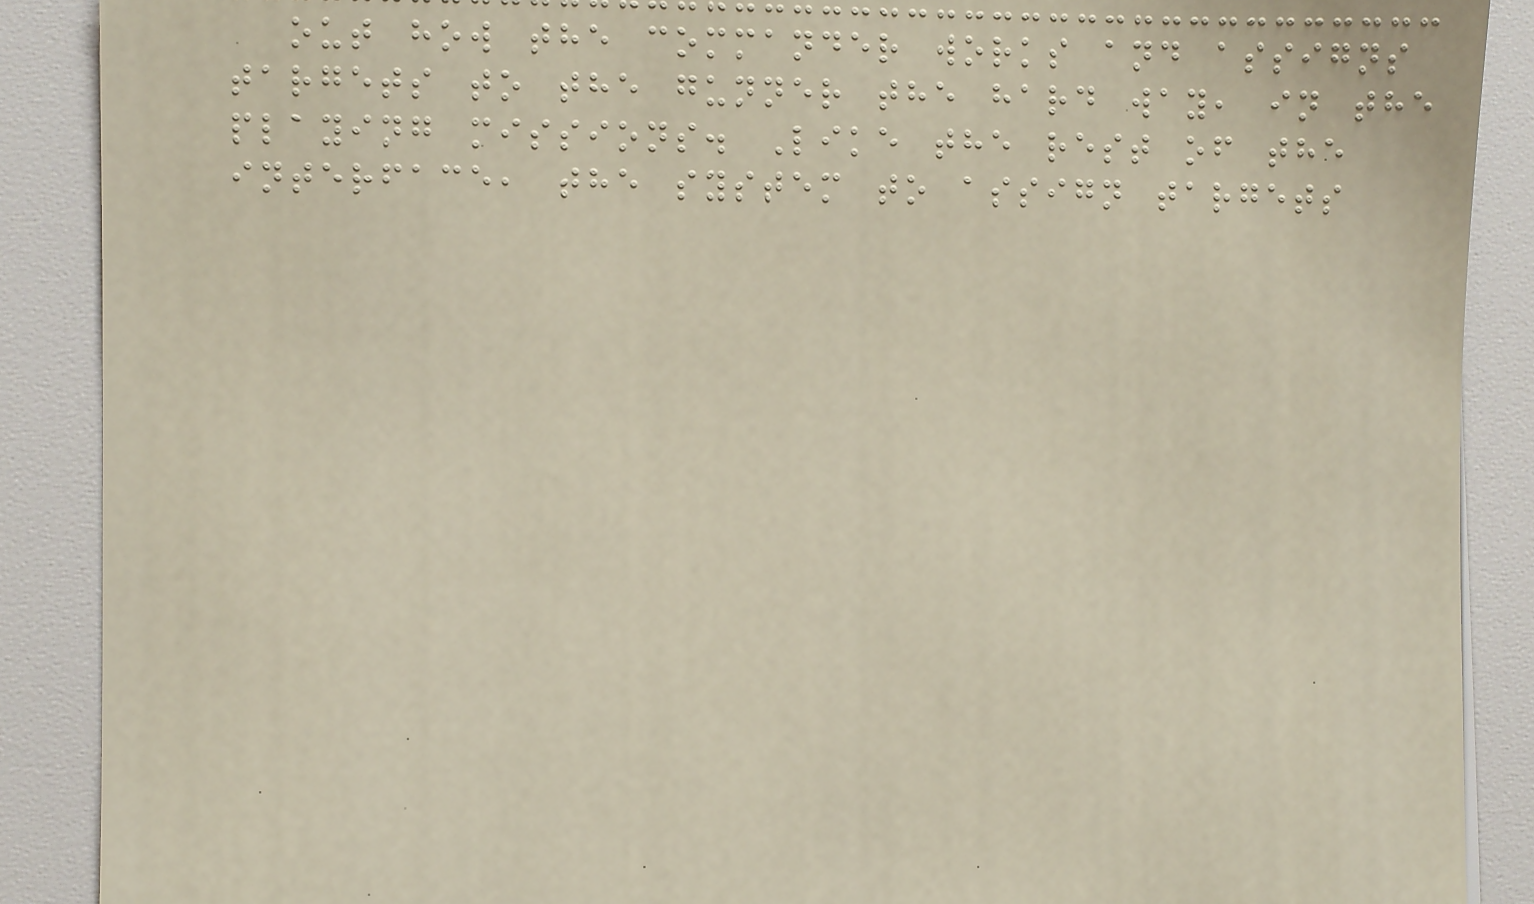out how the commander works and assigns
targets to the gunner the hard way, in the
playing missions. Like the rest of the
interface, the system to assign targets
